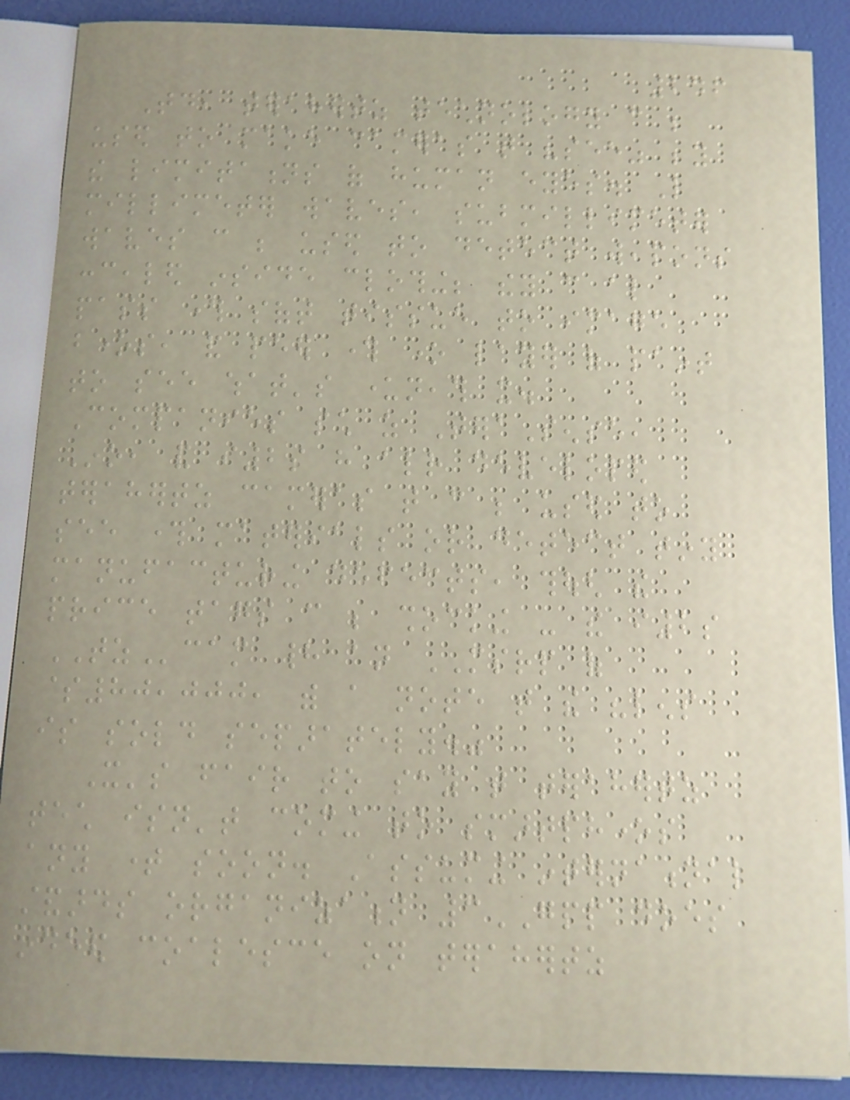246
Today, terahertz technology can be
used to make cameras that "see" beyond
the limitations of human eyes. Like
millimeter waves, submillimeter
waves can be used to detect weapons
concealed inside clothing; they can also
pass through soft tissue to image
bones, and peer through one layer of paint
to see what's underneath it.
Companies such as TeraSense,
Ino, and i2s have already developed
terahertz cameras that can be used to
see through materials or detect tiny
manufacturing defects, though the
price tags can be shocking - the i2s
TZcam had an MSRP of
$80,000, with a note that the "lens
is sold separately."
It's fair to say that terahertz
tech isn't coming to smartphones
any time soon. Assuming international
standards organization 3GPP does
indeed coalesce on terahertz
